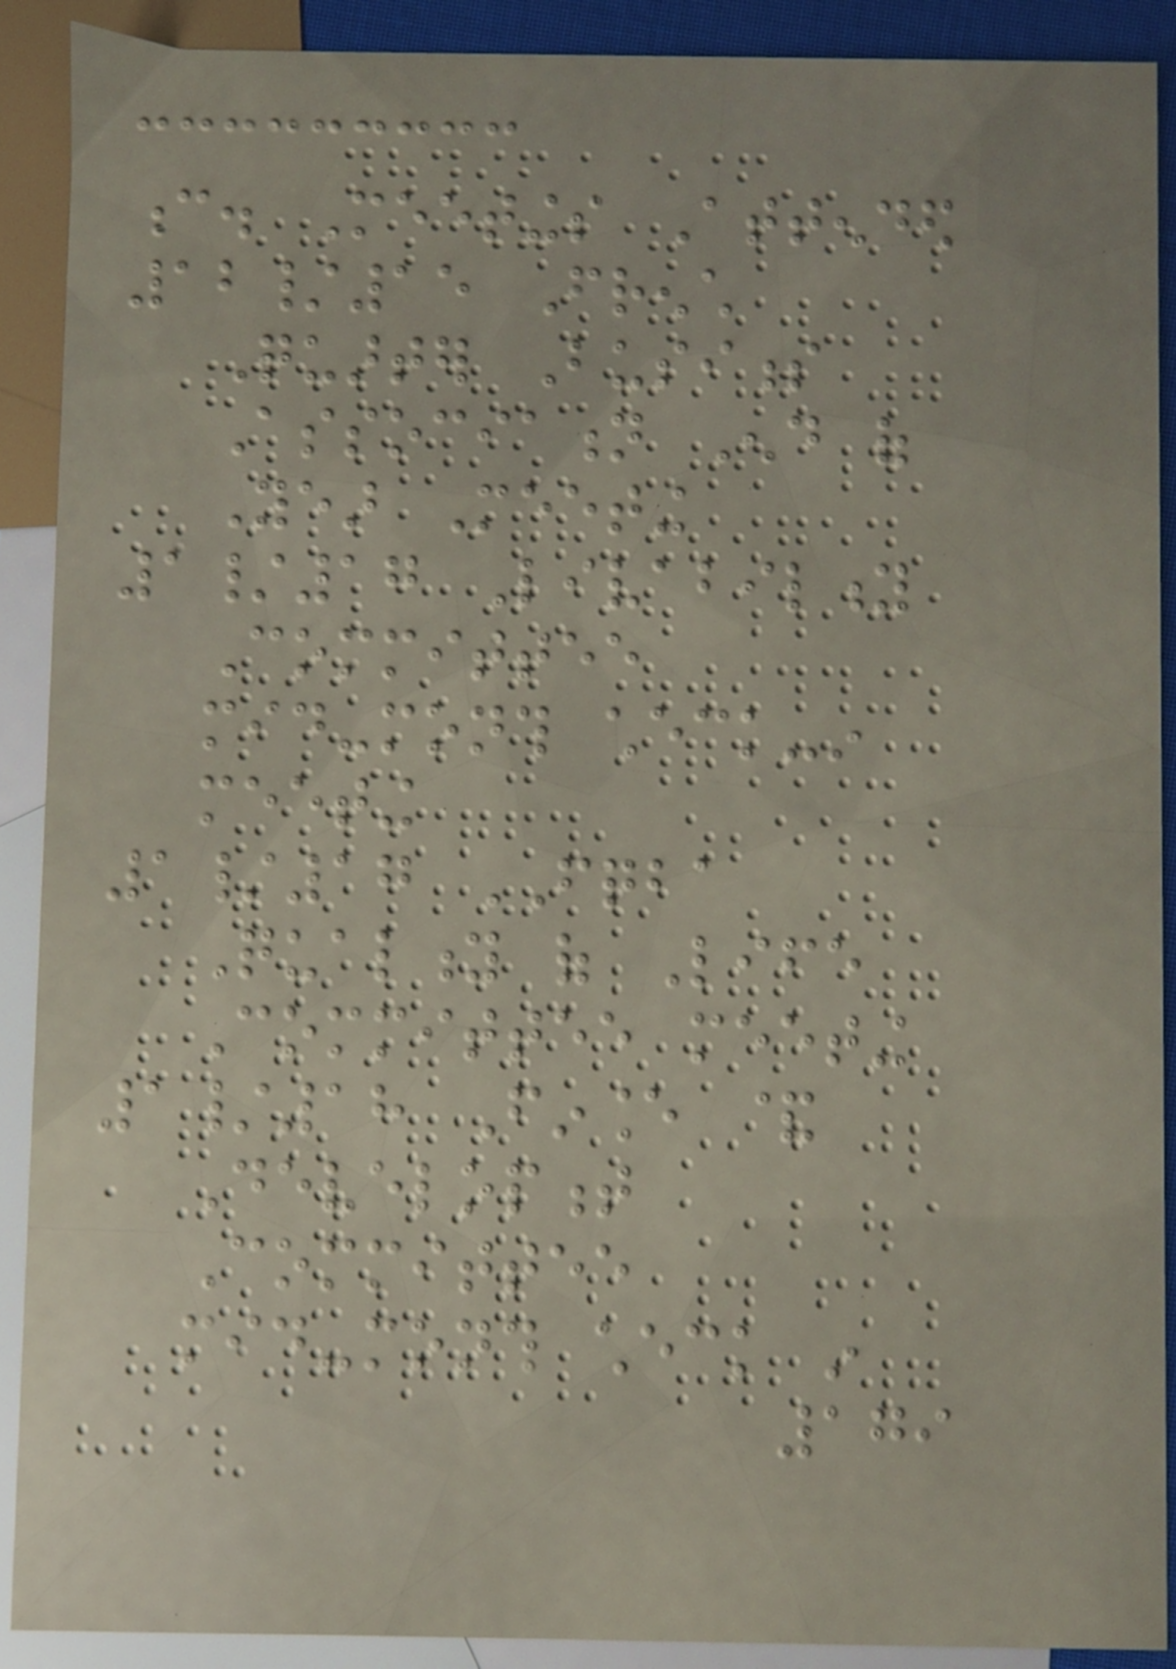c. Meetings Attended
12/15 French
Quarter Business
Association End of
Year Meeting
1/17 Livability
Committee
mid-month check-in
meeting
1/17 FQBA
Quality of Life
Committee meeting
1/18 Finance &
Development
Committee
mid-month check in
179
